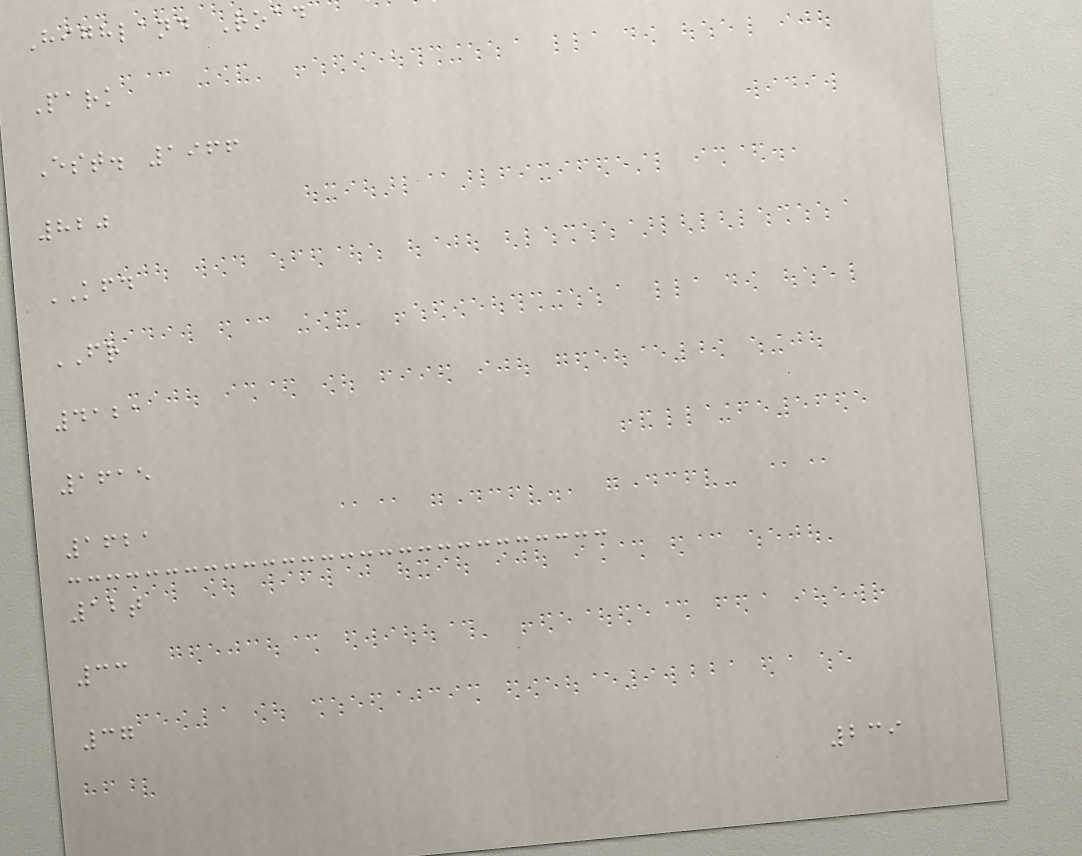Highland Road
Park
Est. 1966
820
KFD
FR
4121
1615
1621
12t
33
37
239
